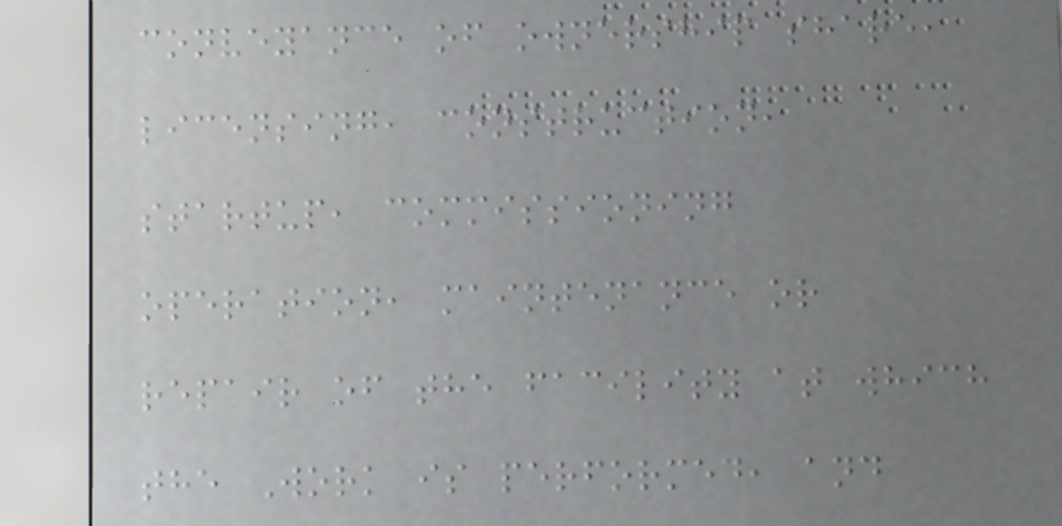conveyance of ownership share,
licensing, construction,
startup, commissioning
operation, maintenance or
repair of the facility at which
the Work is performed, and
